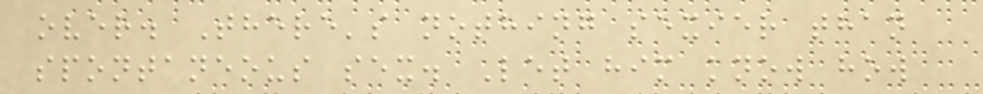over. There's nothing sexier than
spontaneous sex. Let him know how
